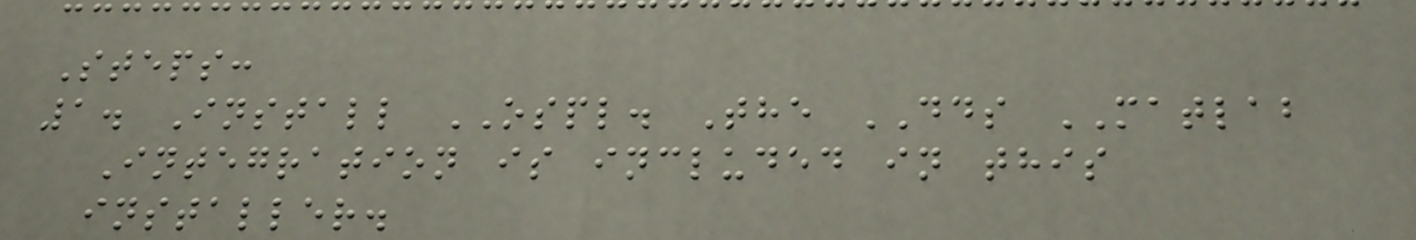Steps:
1. Install OSPL. The DDS MATLAB
Integration is included in this
installer.
